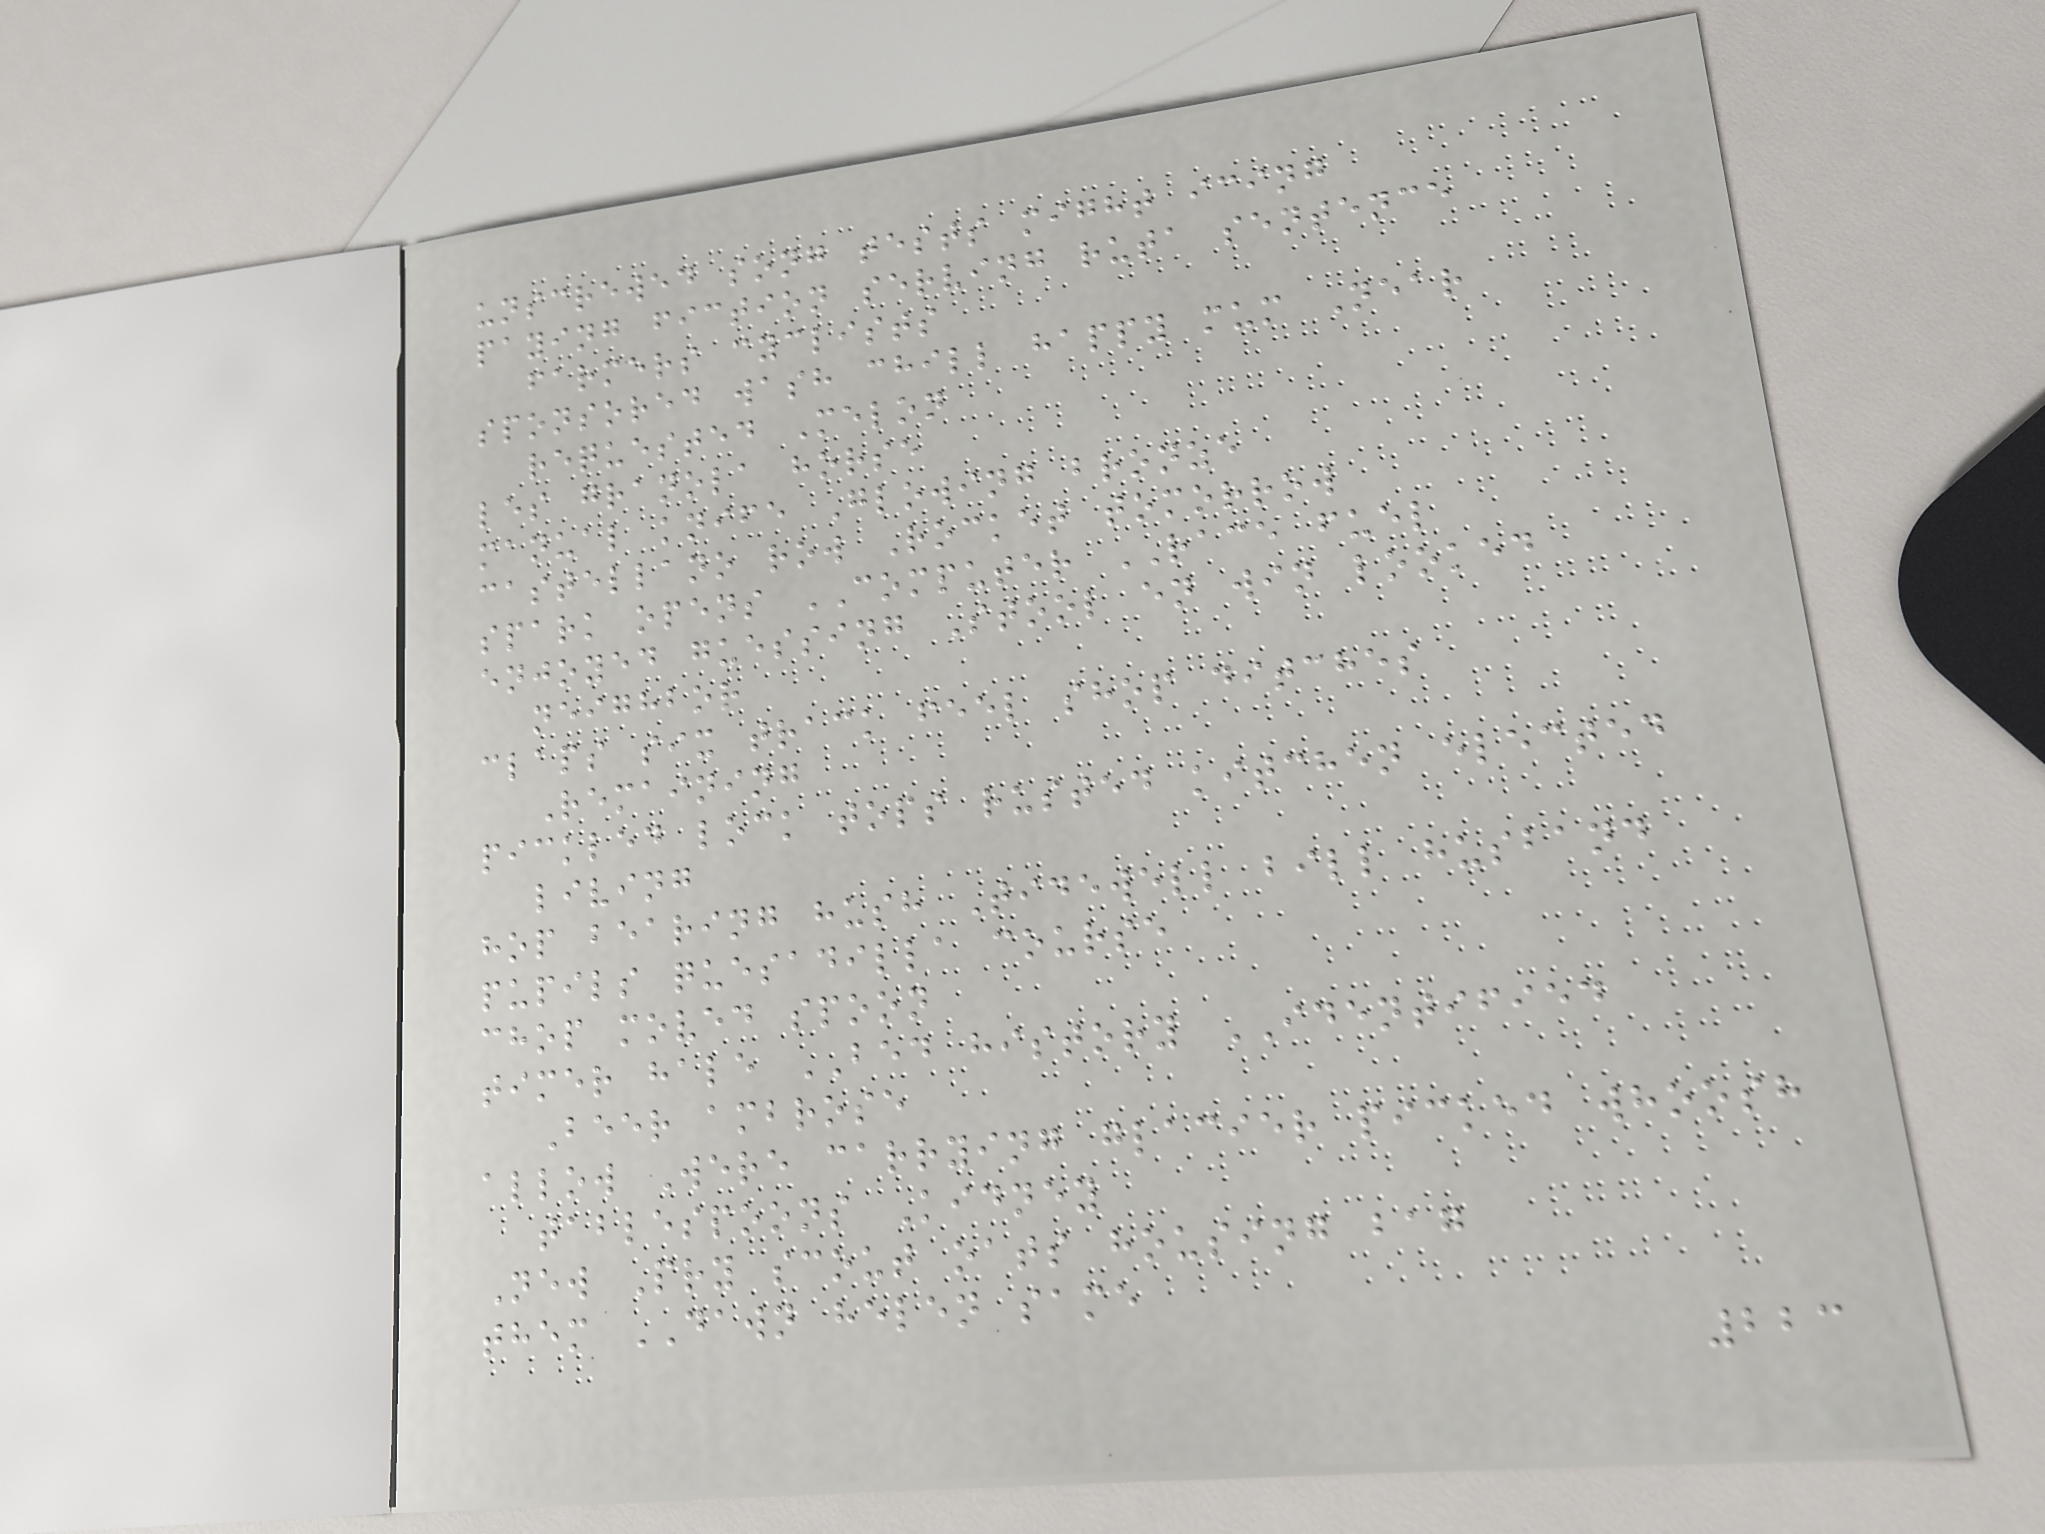unscrewed song tests might icing
paying fiction serving ruta sentence
farmers cyclists
sponsored wash chill happy mum Near
requested Melon
les granola horse
manual knife Glowing bronze
castellano row Rocket tomorrow
spark opens COMPUTER RACE fuel
enjoyed guessing Stool en win looked
neighbor
claps six track feel shop ditches
Remaining
pickled lock tops rusted kitchen elected
living
hop bearing hush Tidewell bill husband
pupils quesadilla course
chop moved spoon
timer hale BED history IDENTIFIED
Beer ambrose
allow Were carrying glacier picked whoosh
tablespoons Kidney
New Pry scout oats housing bag
them DAWN helen same
223
